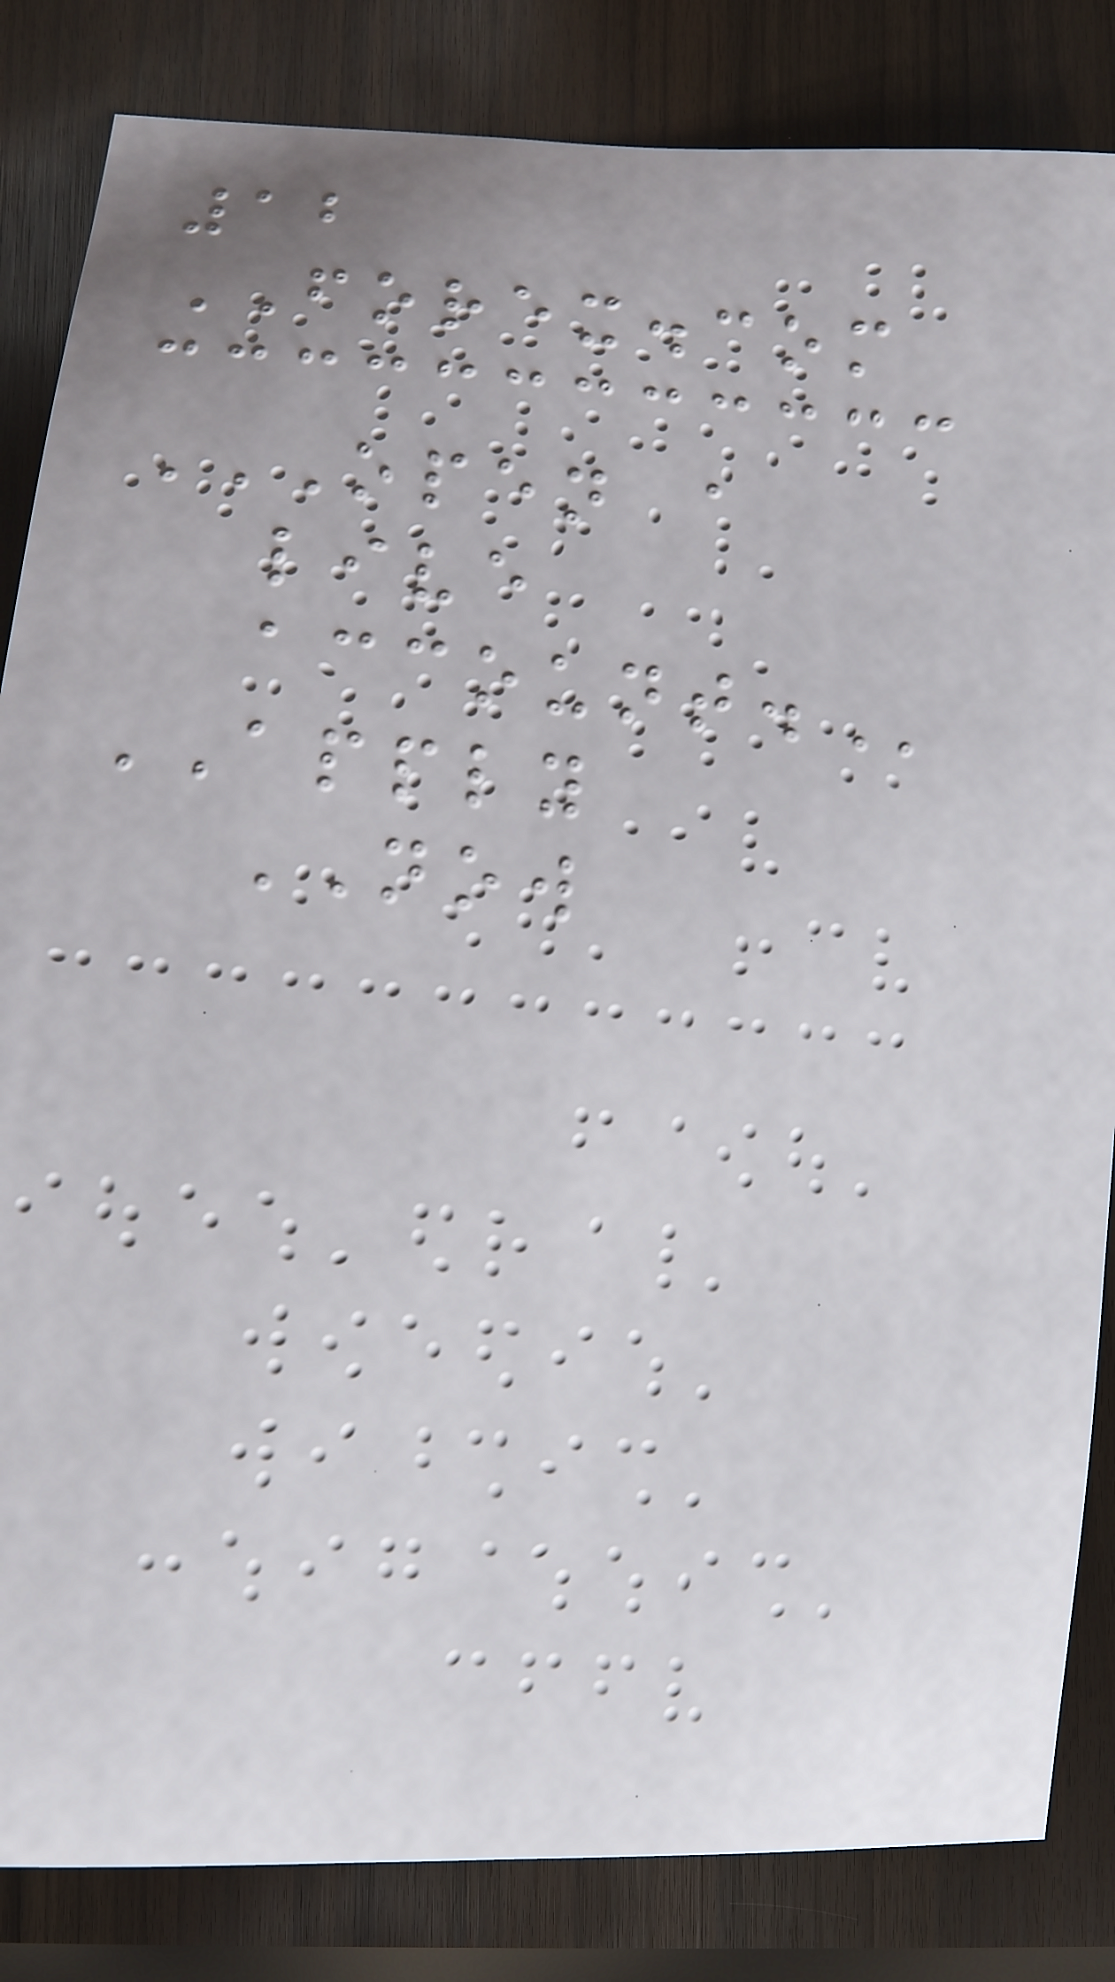12
FOREX.com
OPEN A
LIVE
ACCOUNT.
APPLY
NOW
